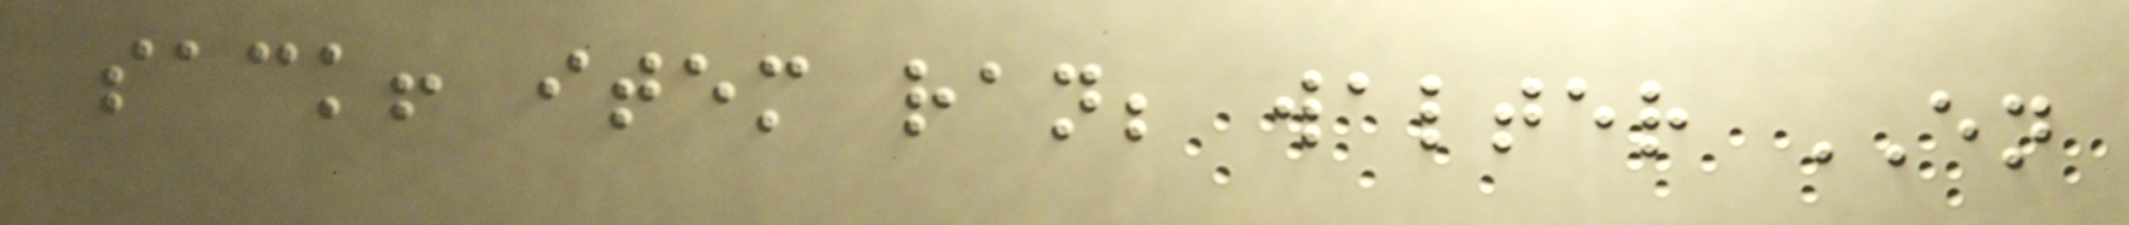sack! item ran; walter EN
